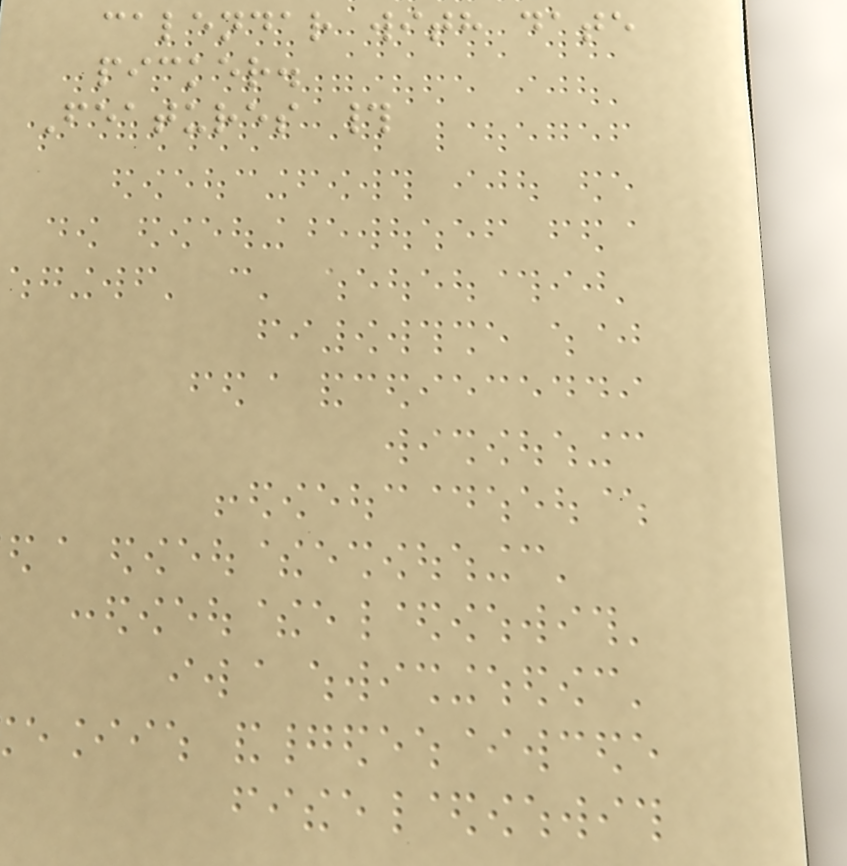calendar with date
picker.
Features #
